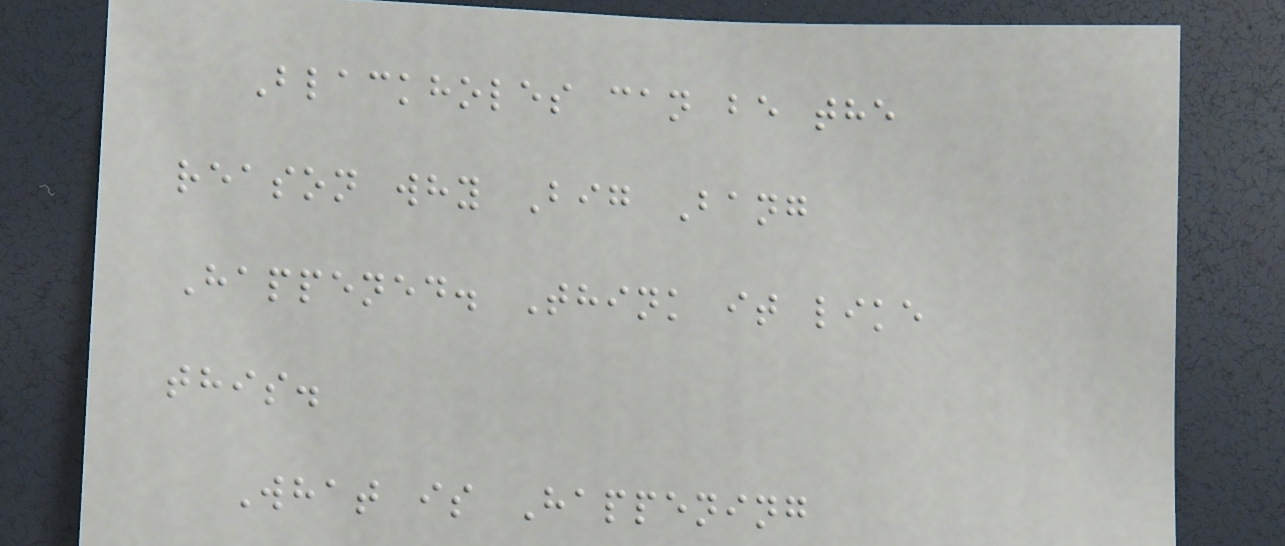Blackholes can be the
reason why Big Bang
Happened. Think it like
this.
What is Happening
